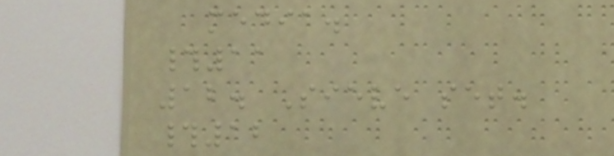media.
#11
12. Sieve set.
#12
